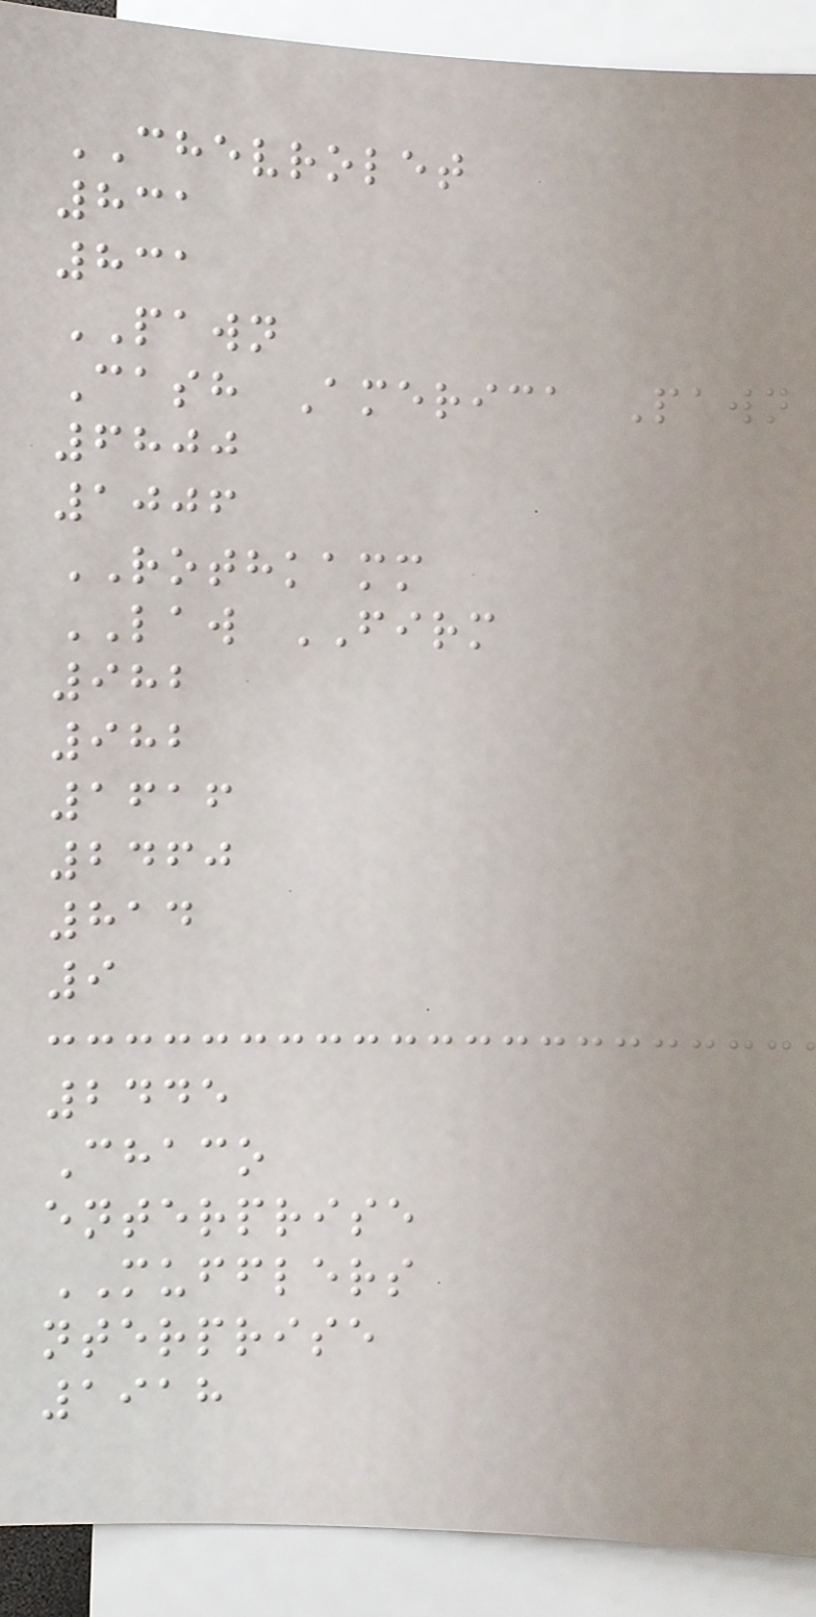CHEVROLET
831
831
PAWN
Cash America Pawn
6800
1006
ROTHKAMM
LAW FIRM
982
982
1616
2460
814
9
2445
Chaco
enterprise
MUFFLERS
nterprise
1918
